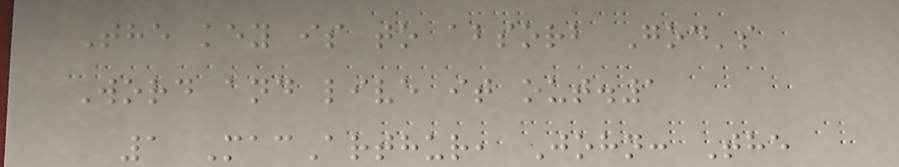The key is to absorb God's
Word and live it out.1
1 MacArthur, John: The
